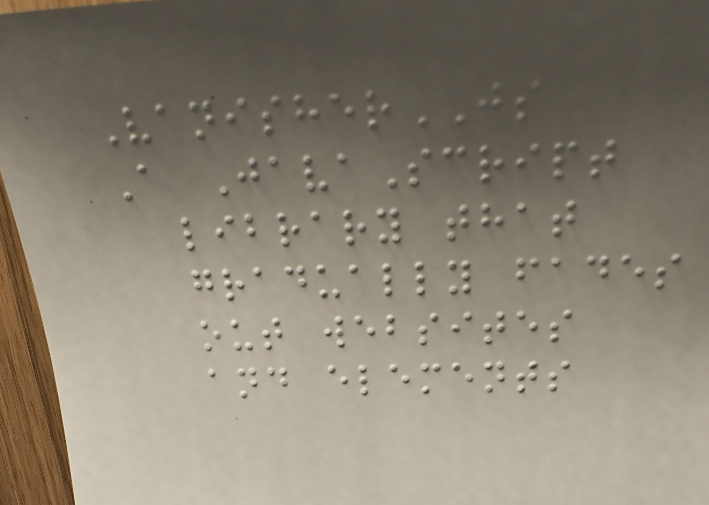VanisherJS
A JavaScript
library that
gradually fades
out websites
and elements
